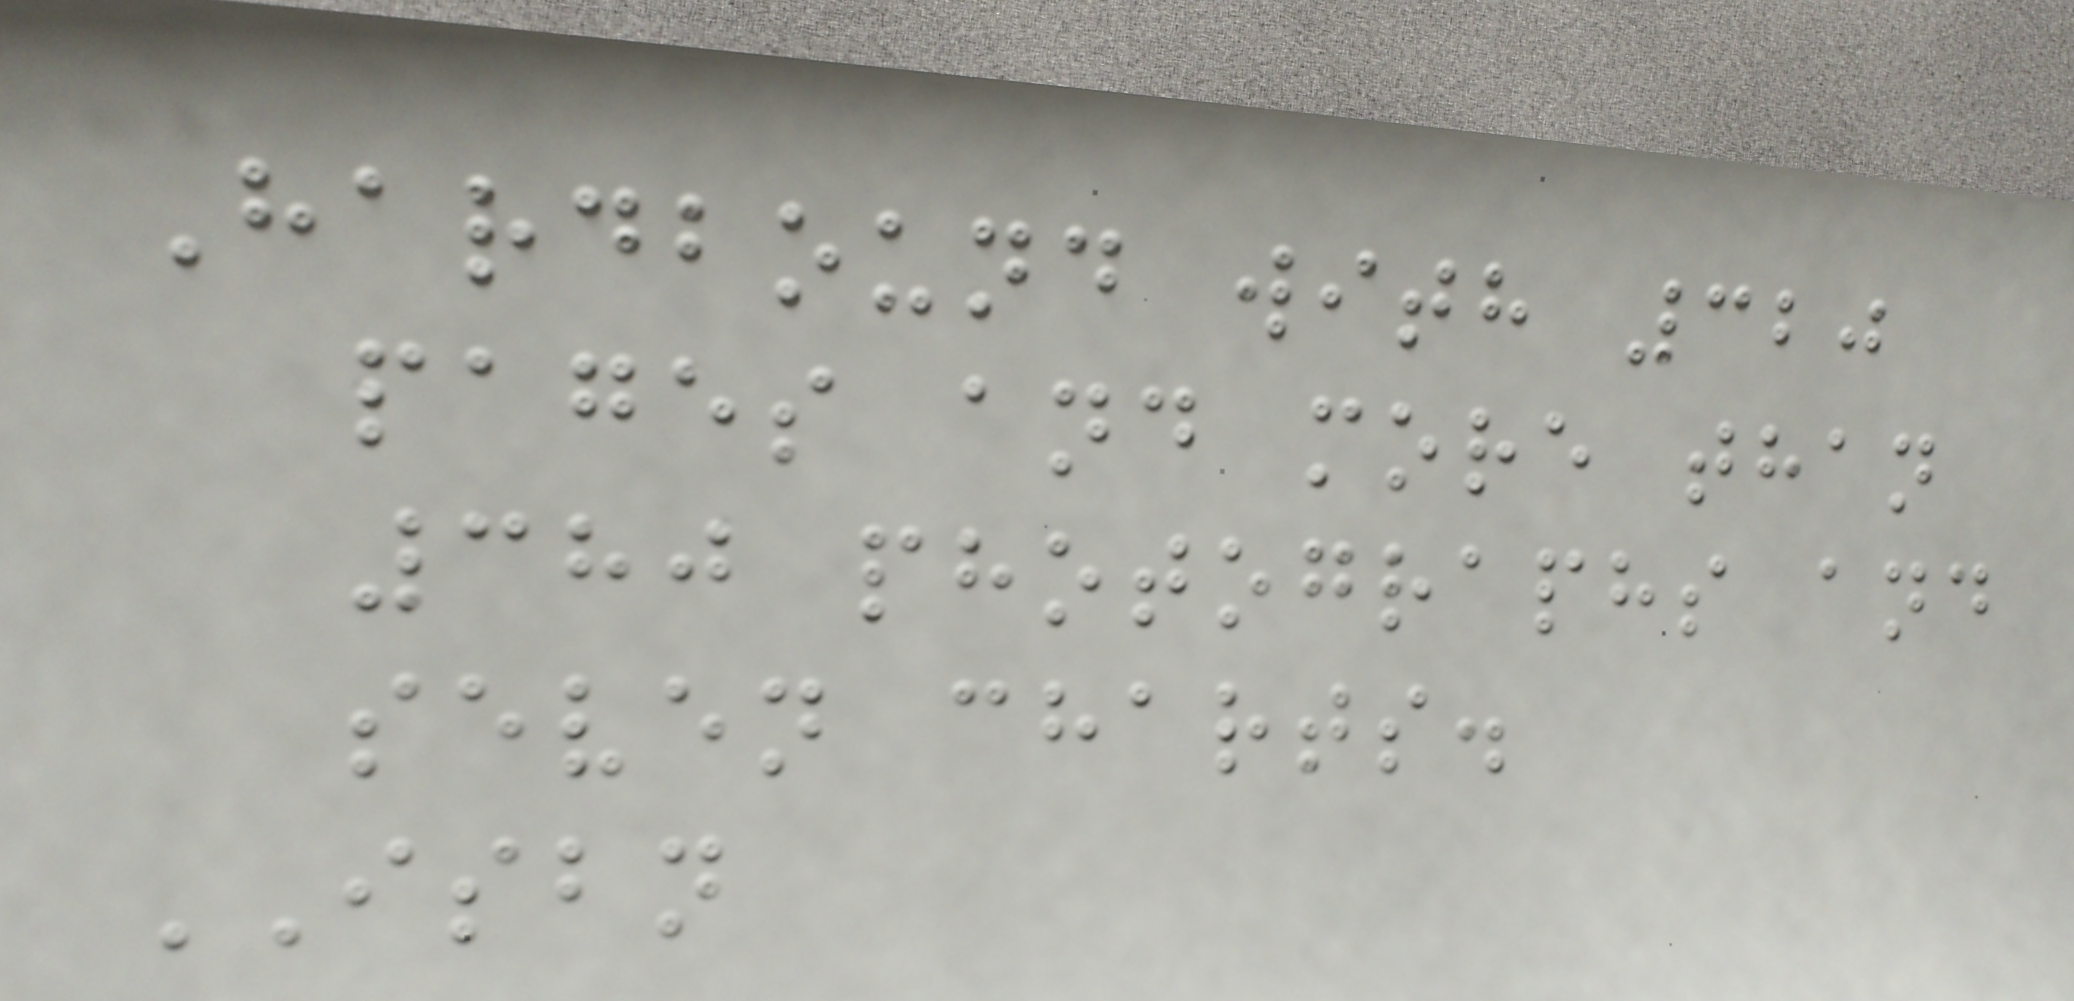Hardbound with 320
pages and more than
380 photographs and
seven charts.
ISBN
